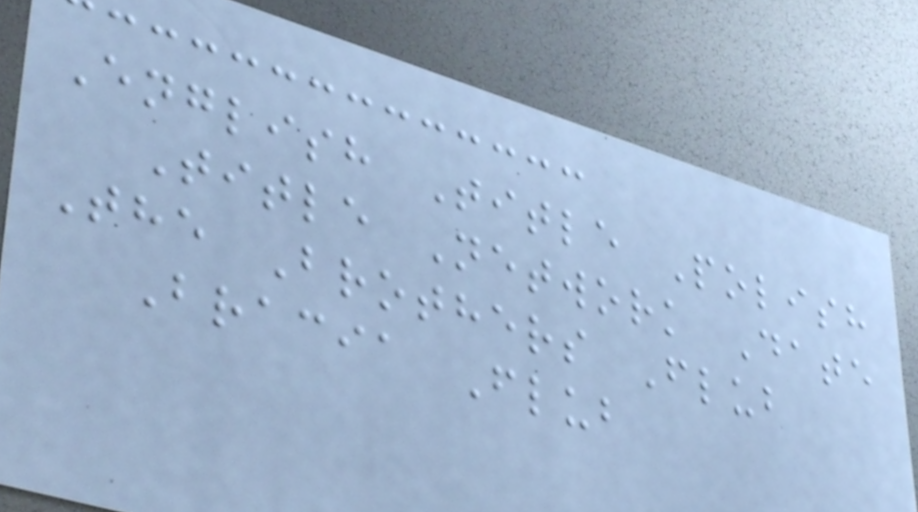English Title Polish
Title Network Date
The Brothers Flub
Bracia Flub
